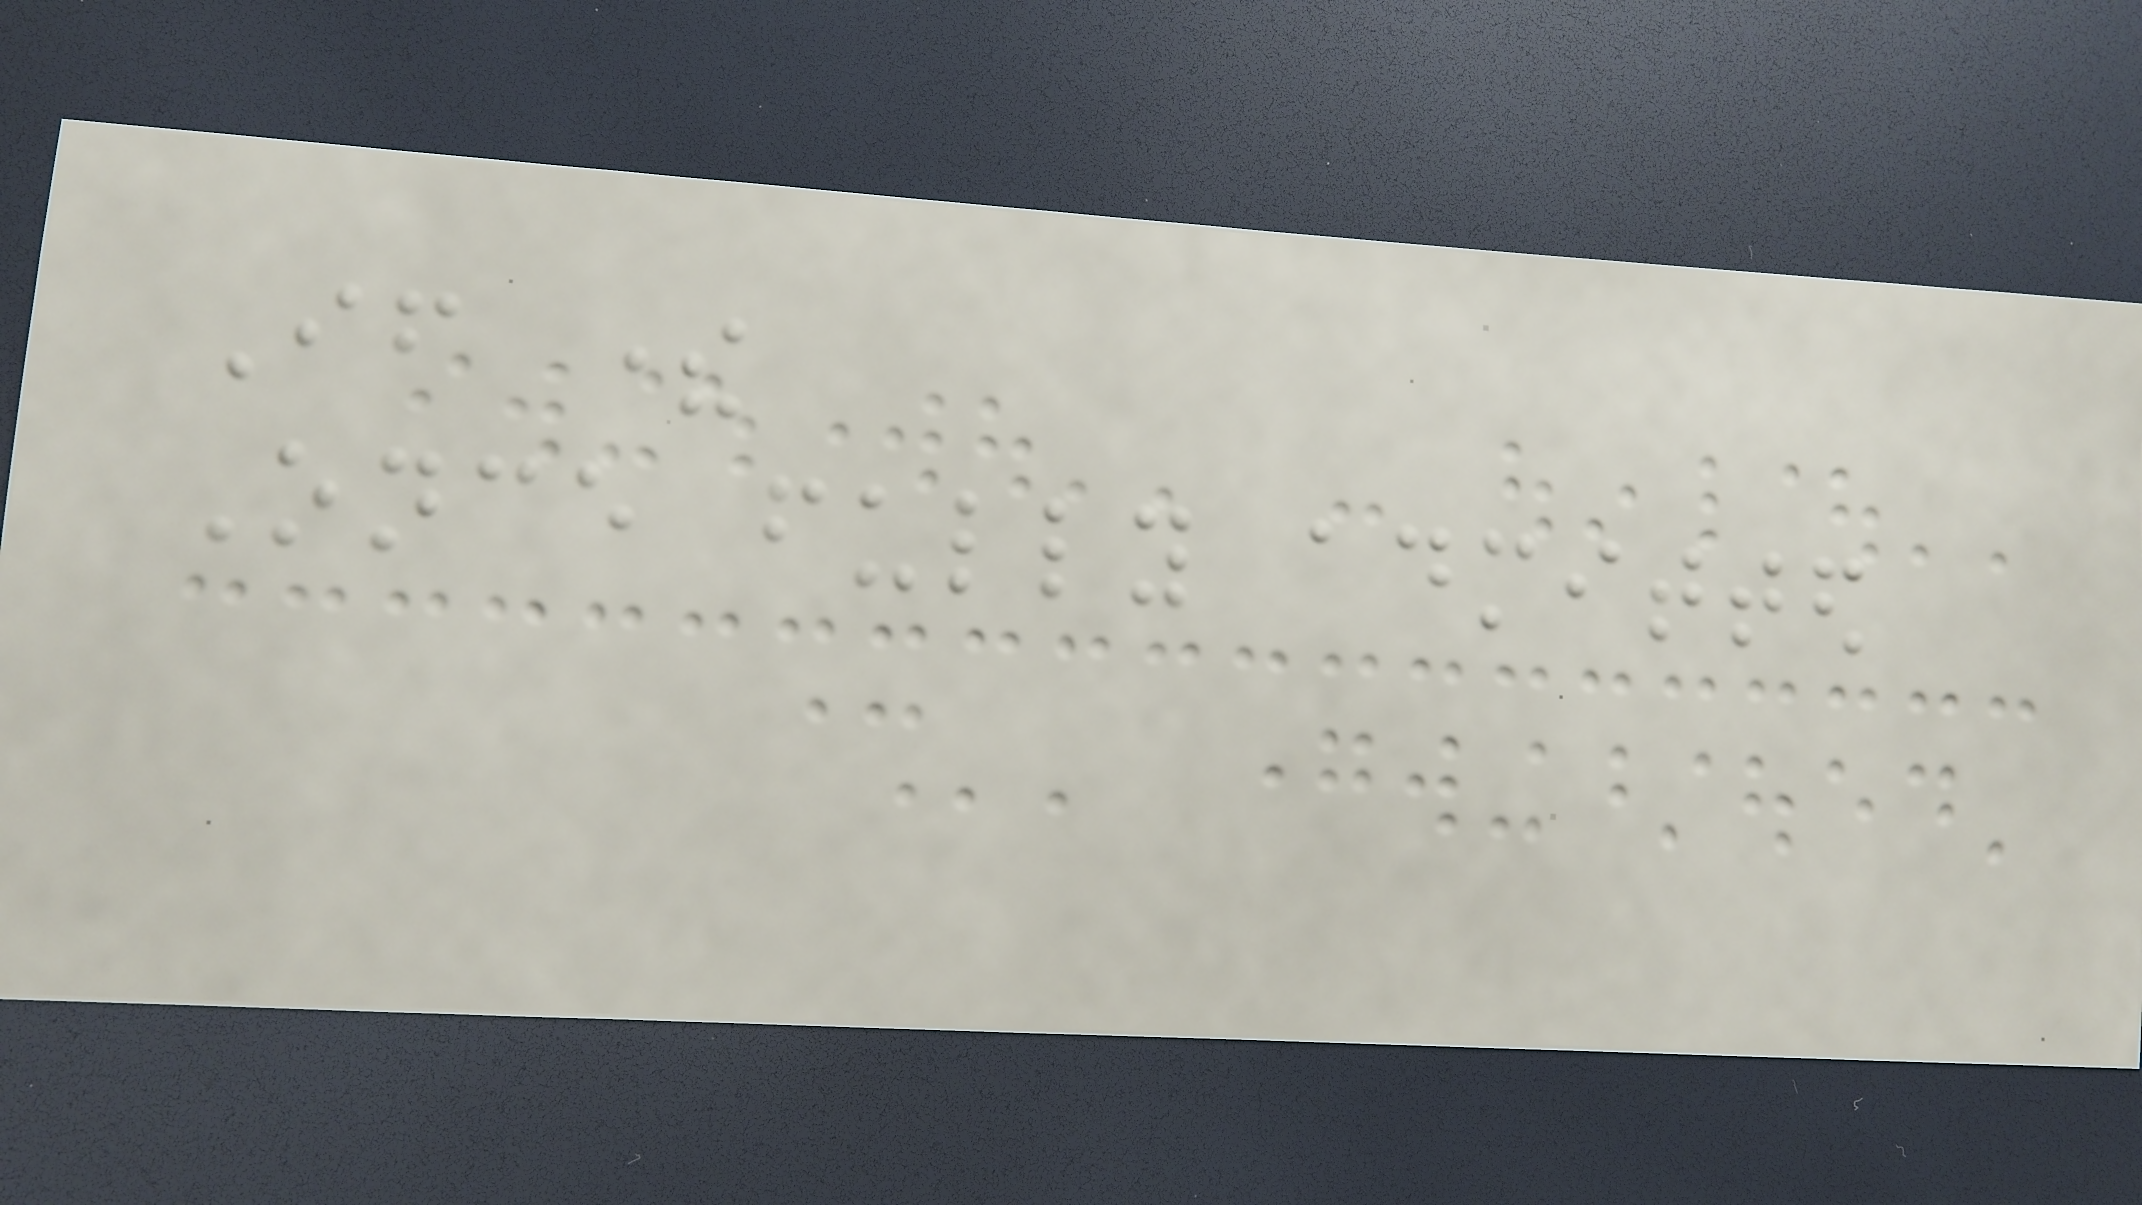If there
Once fully admitted
